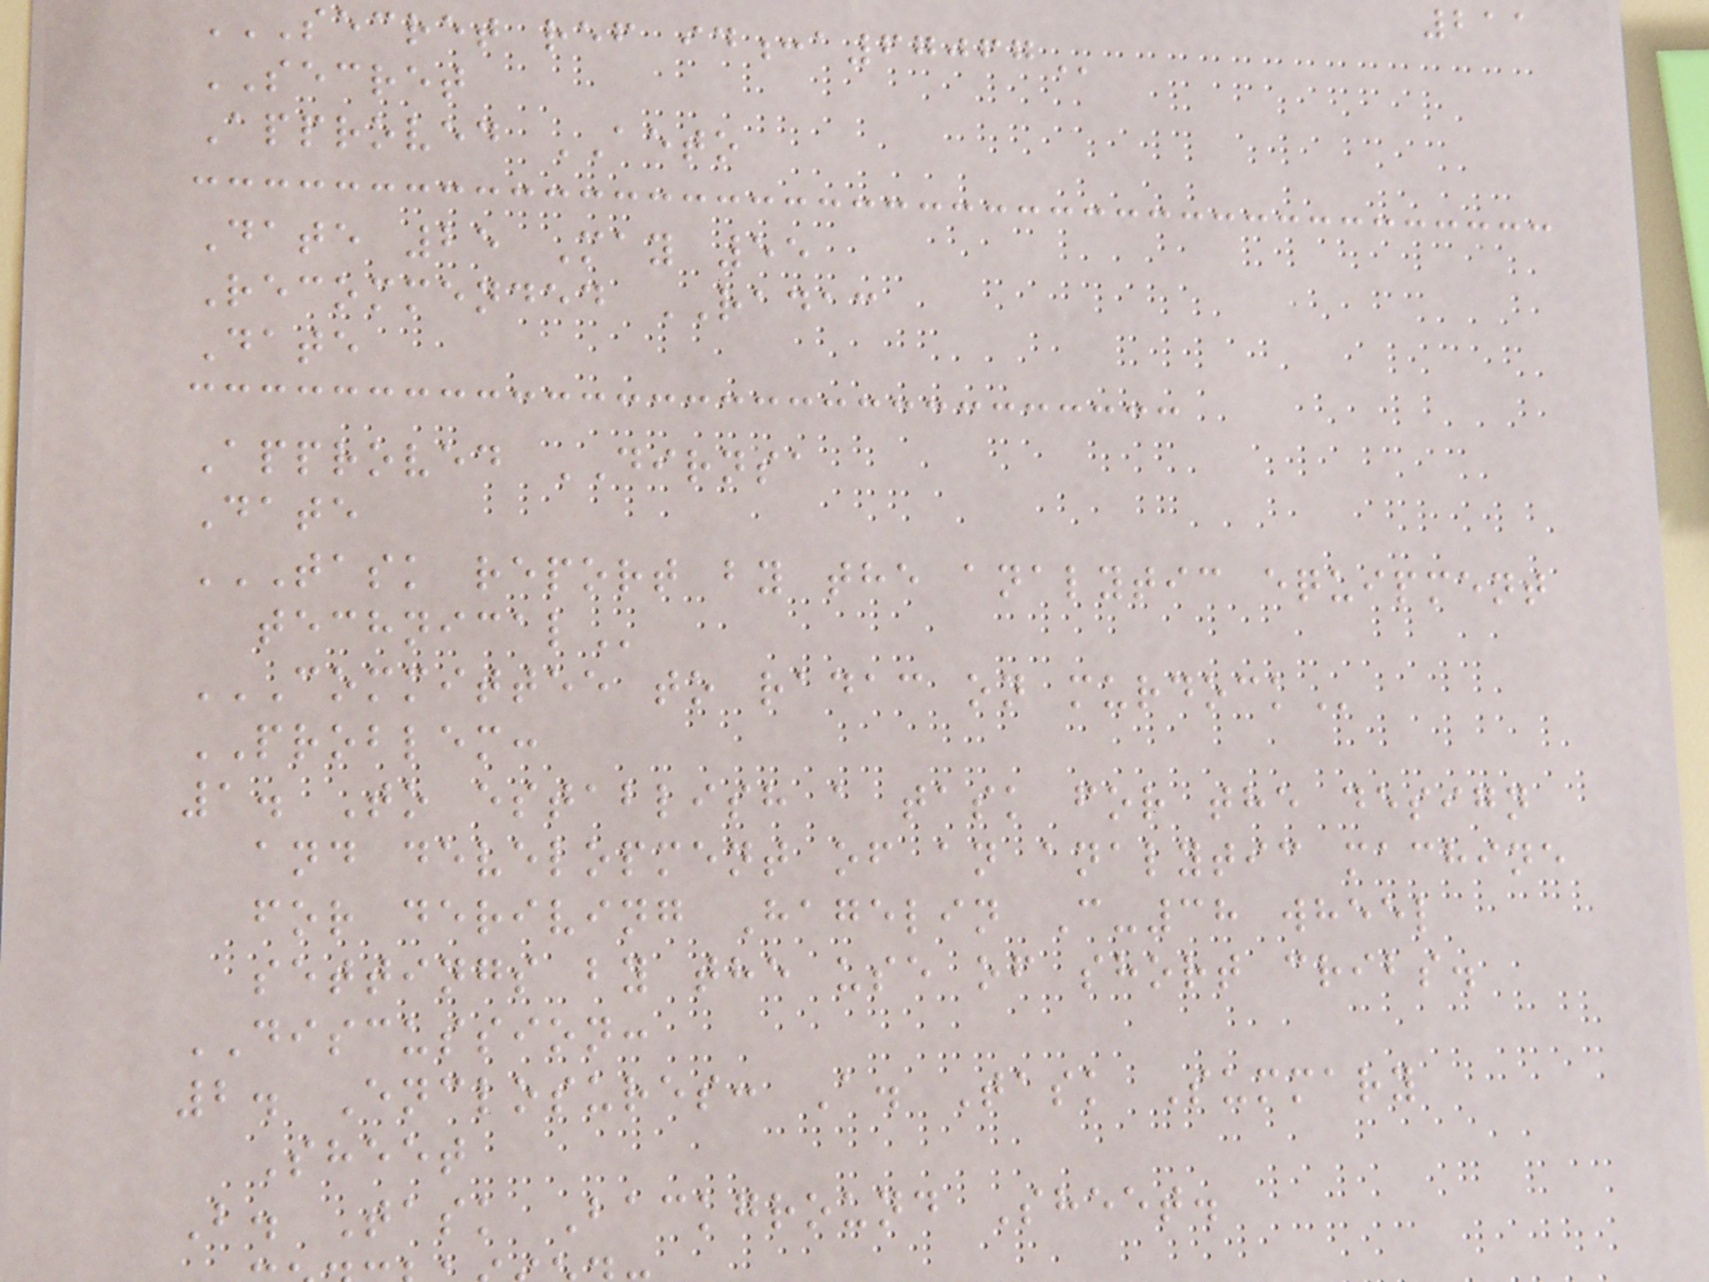211
SECRET REF ID:A67067
SECRET
Approved AETO
Date 25 May 55
Recommended RADAC
Date
Approved DIRNSA
Date
TASK REPORT BY THE ANALYTIC EQUIPMENT
COMMITTEE TO RADAC ON MURDOCK
PROBLEM:
1. To establish a task for the design
and development of an analytic machine
for deriving Hagelin C-38 wheel
settings by the use of short cribs.
DISCUSSION:
2. Enclosures: A. Task Summary
Sheet
B. Task Background Sheet.
